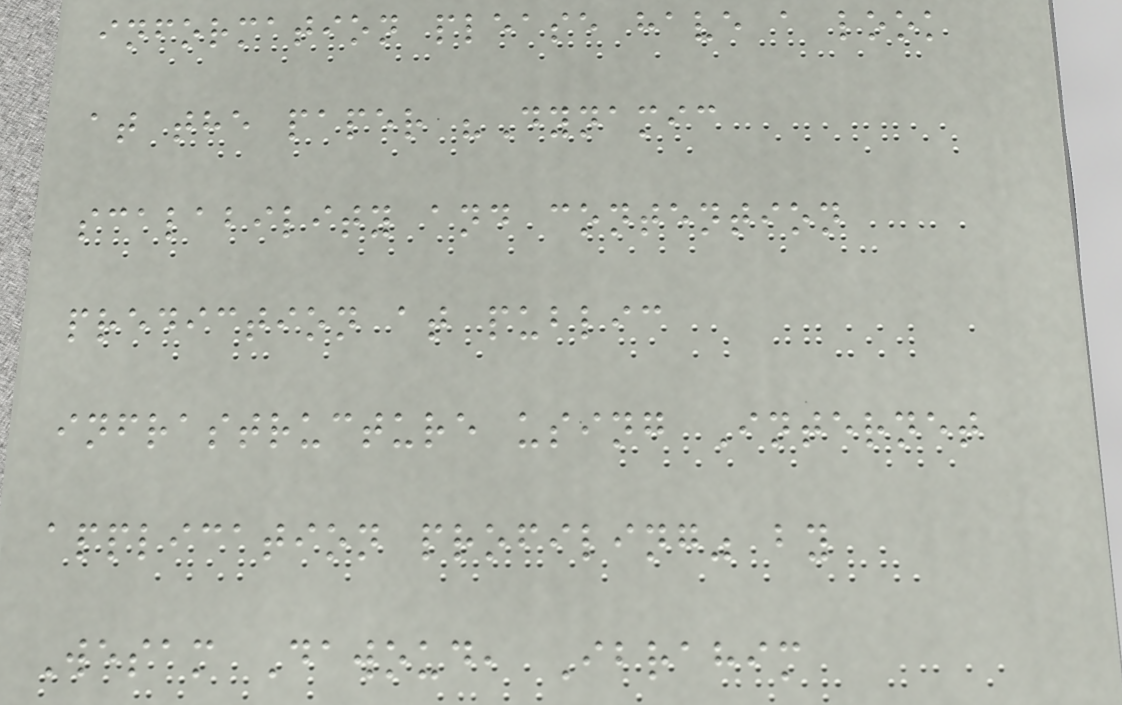information please have a look
at the paper "Dynamic
scalability and contention
prediction at public
infrastructure using Internet
application profiling" by
Wesam Dawoud, Ibrahim
